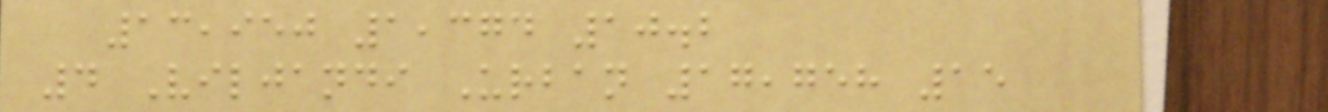13,950 1,374 10.2
4 Viljandi Urban 17,758 15
